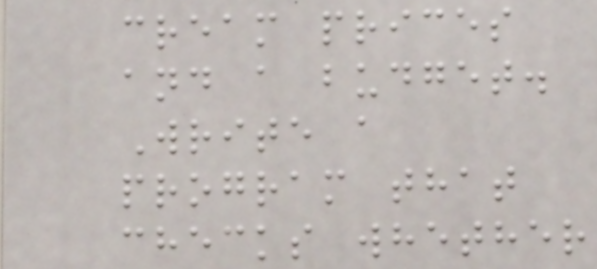cream prices
and a budget.
Write a
program that
checks whether
